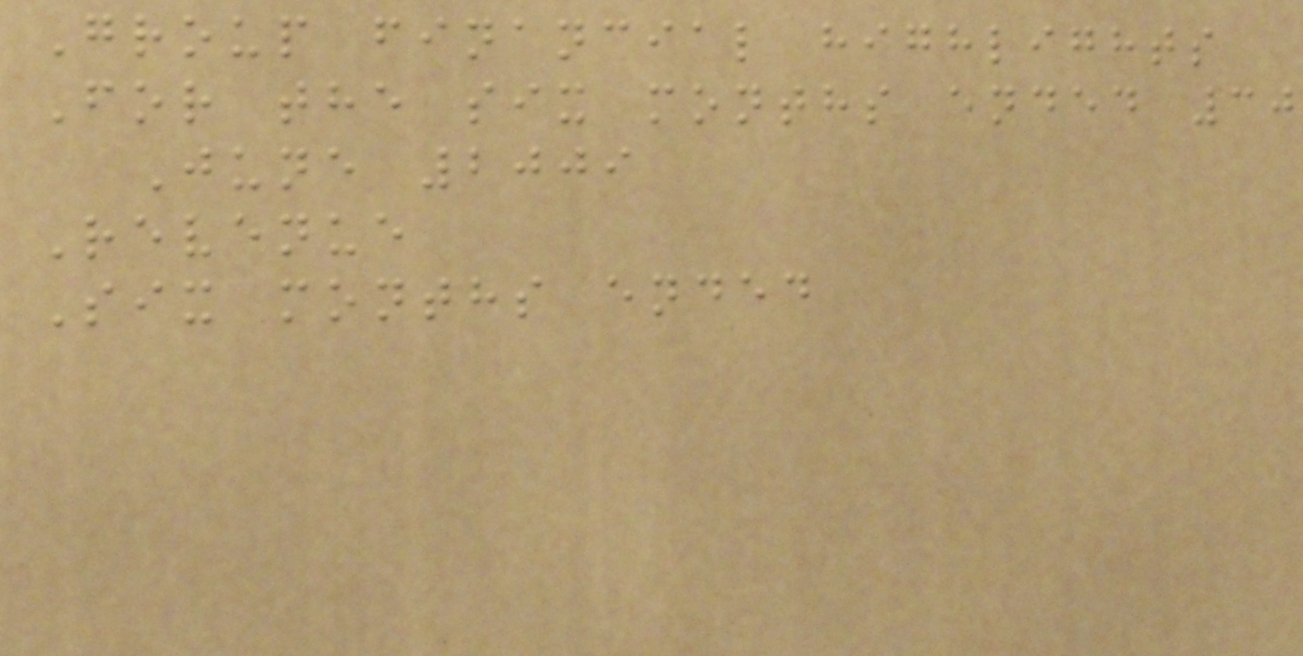Group financial highlights
For the six months ended 30
June 2009
Revenue
Six months ended
